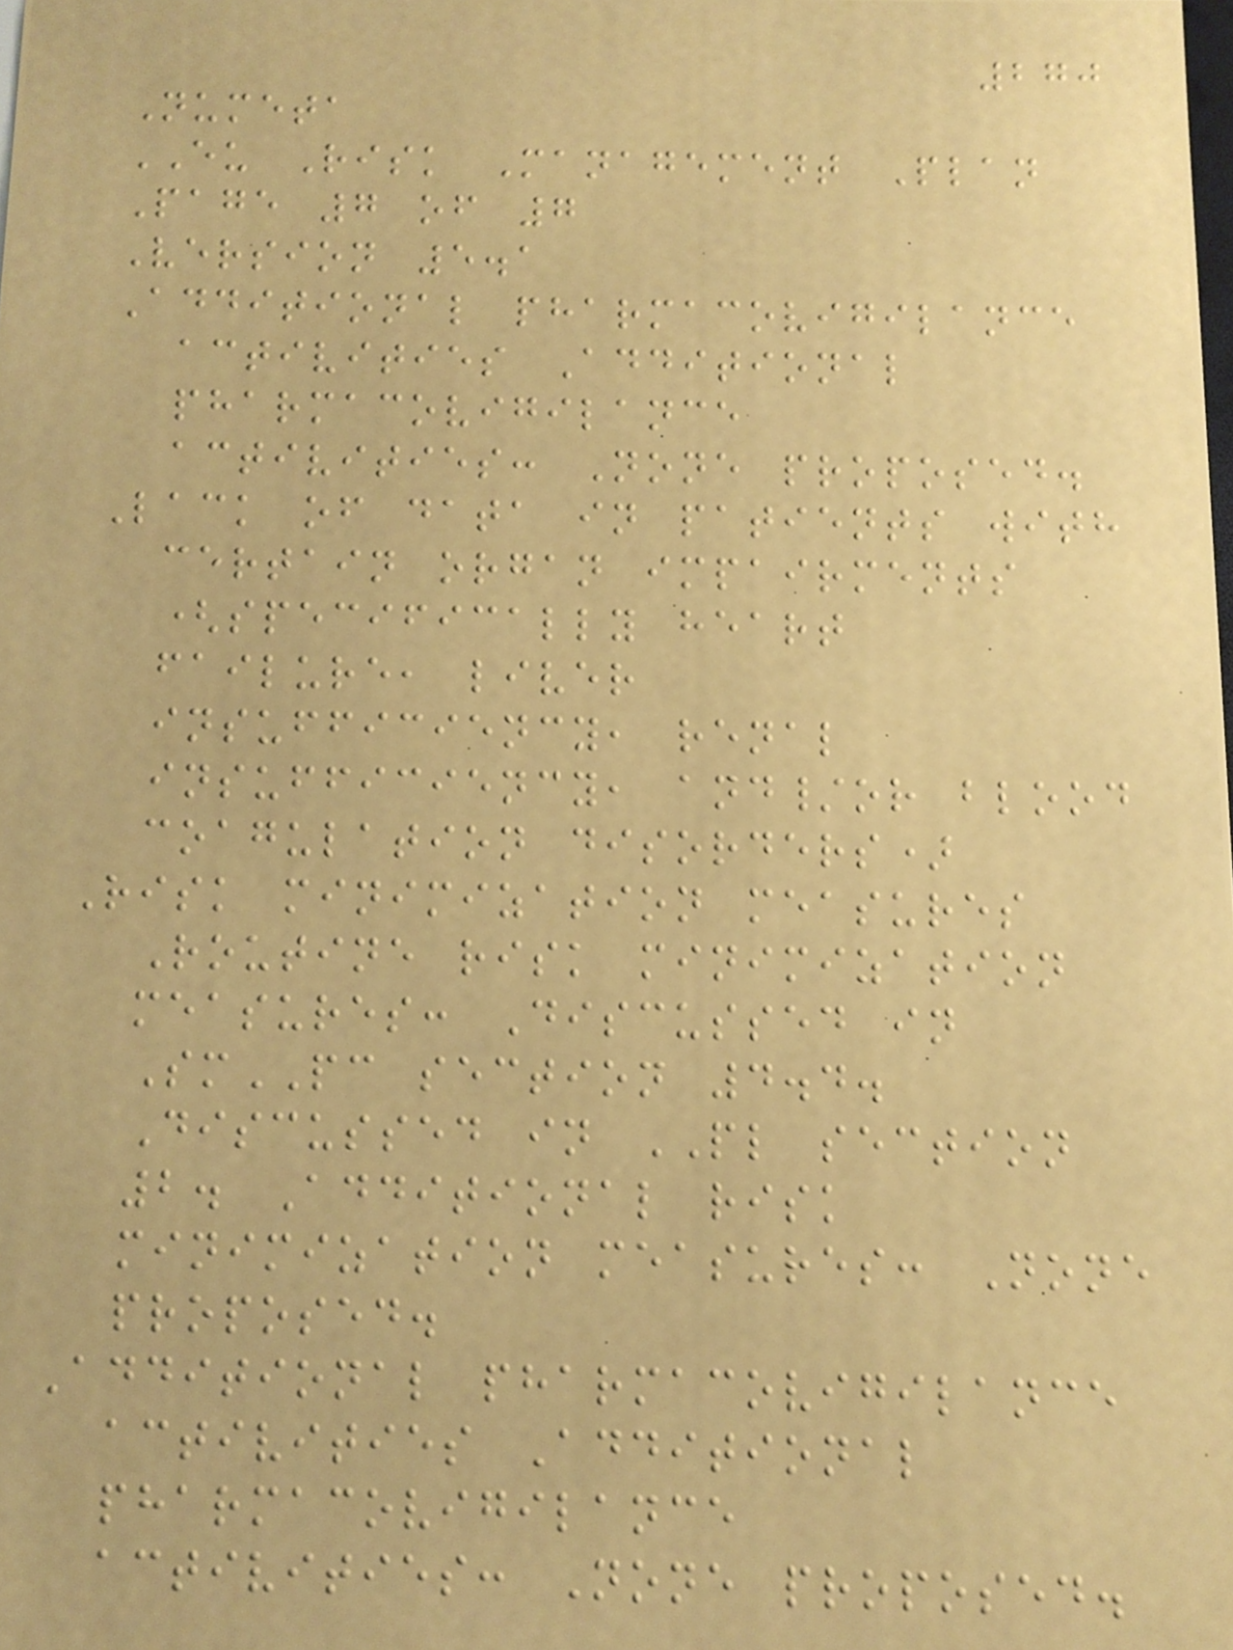270
Numeta
EU Risk Management Plan
Page 7 of 7
Version 5.1
Additional pharmacovigilance
activities Additional
pharmacovigilance
activities: None proposed.
Lack of data in patients with
certain organ impairments
(specifically heart
failure, liver
insufficiency, renal
insufficiency, and/or blood
coagulation disorders)
Risk minimization measures
Routine risk minimization
measures: Discussed in
SmPC section 4.4.
Discussed in PL section
2. Additional risk
minimization measures: None
proposed.
Additional pharmacovigilance
activities Additional
pharmacovigilance
activities: None proposed.
